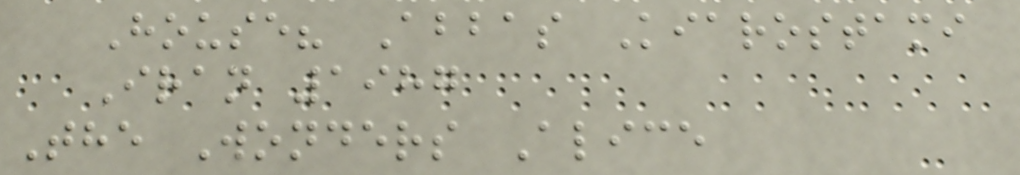House? Abbas Kiarostami
Iran 1987
The Wonders Alice
